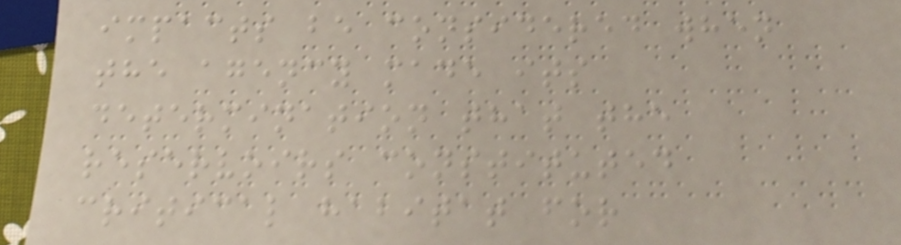impacts be considered when
the agency made its
determination that the
reservoirs constituted
critical habitat for
